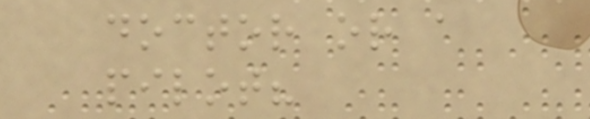doctor or a
pilot?
